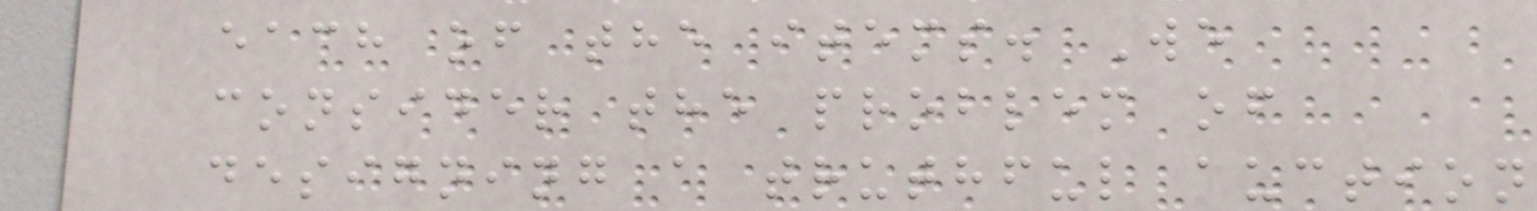each of the items. We
consider the problem of
designing a truthful auction
